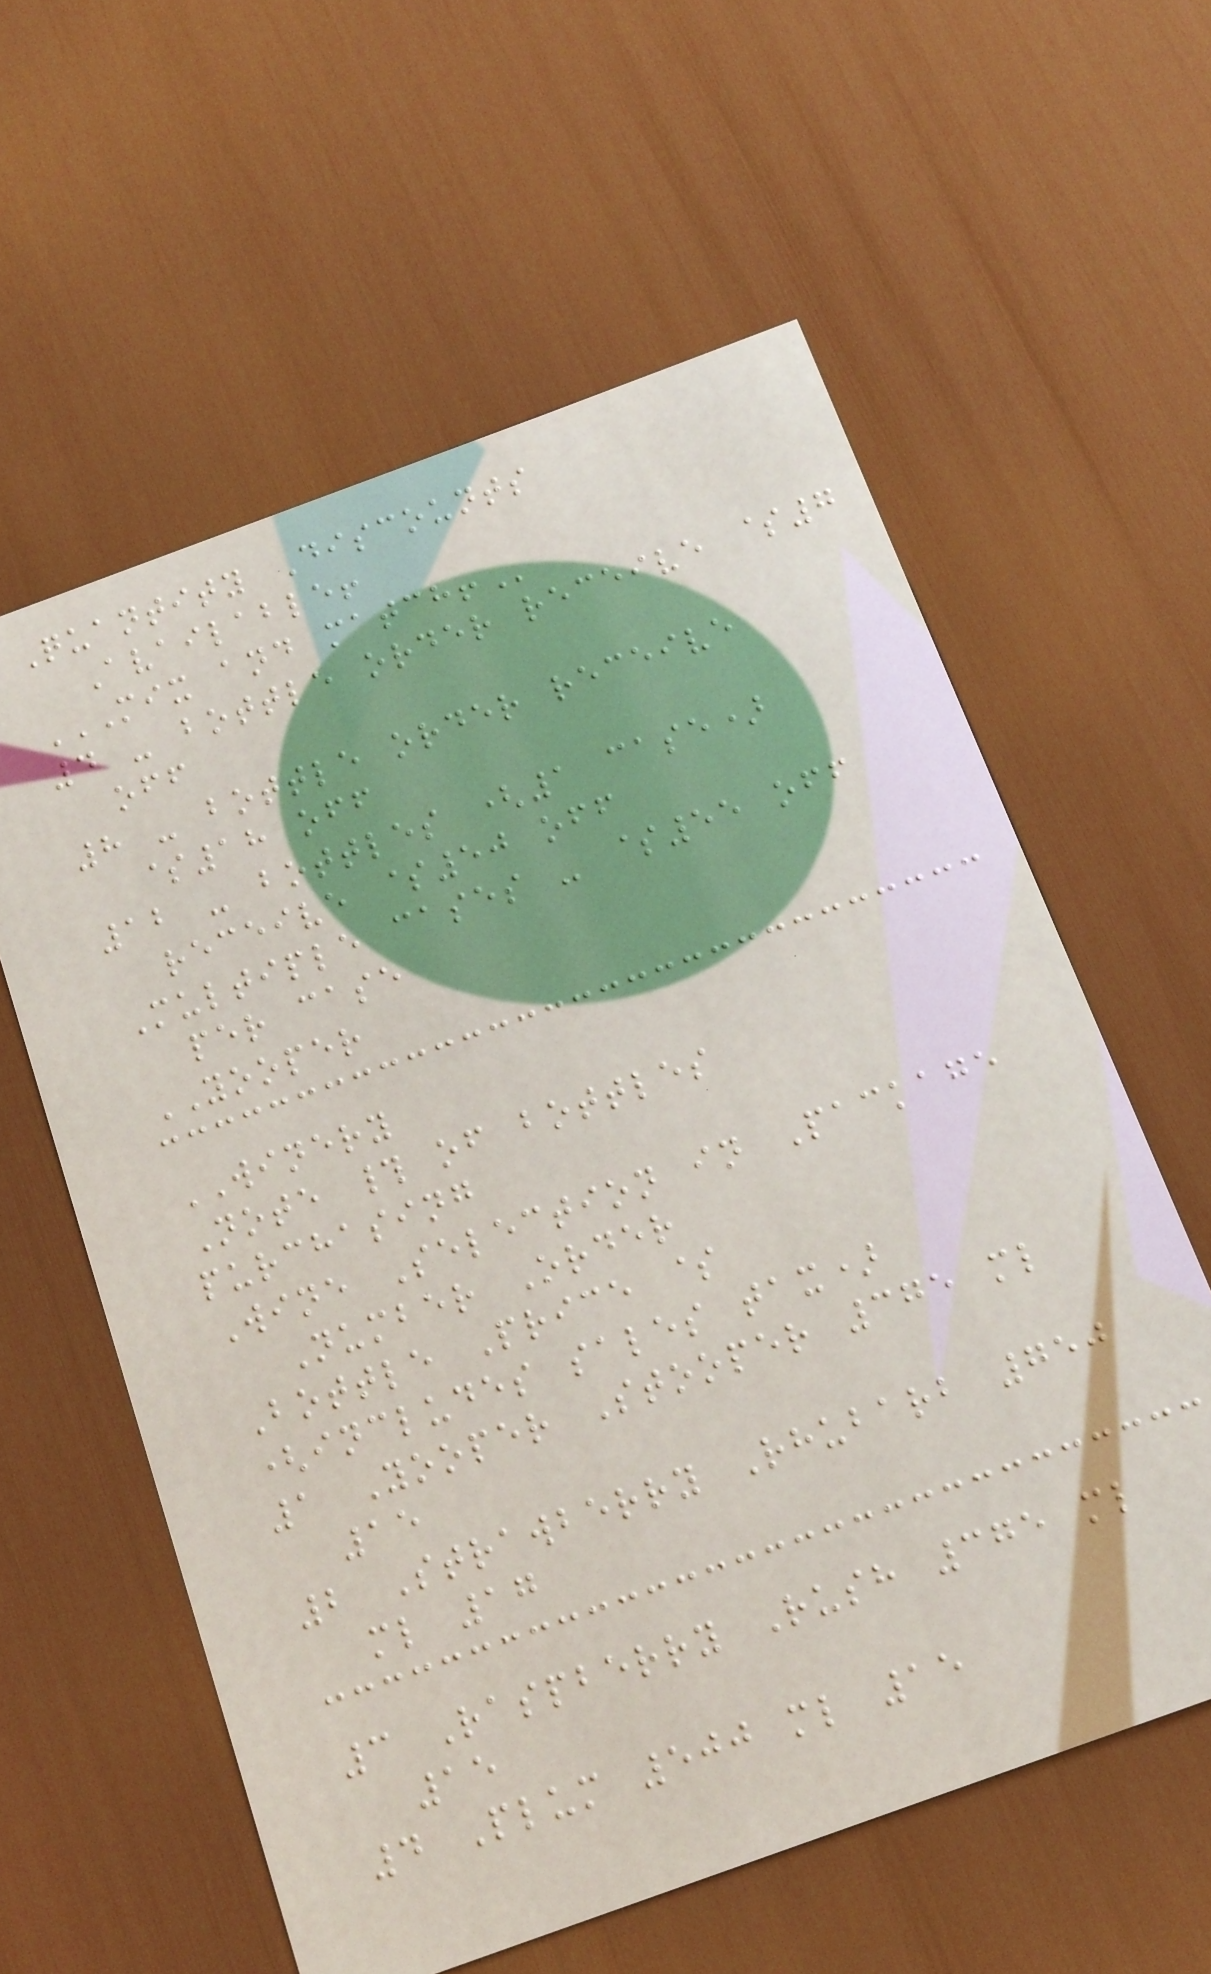Quantity Discounts
Available!
MIX AND MATCH!
4 - bottle order receive $7
off
8 - bottle order receive
$18 off
12 - bottles (1 case)
receive $50 off
Multiple cases - $55 off
per case
YOOPER
WINERY
Note # of bottles
purchasing
Wine Selection in Package
Number Order
Bottle Price $
(includes sales tax)
1 Yooper Stooper 375 ml
15
2 Strawberry Rhubarb 750
ml 17
3 Raspberry Rush 375 ml
15
4 Plum 500 ml 15
